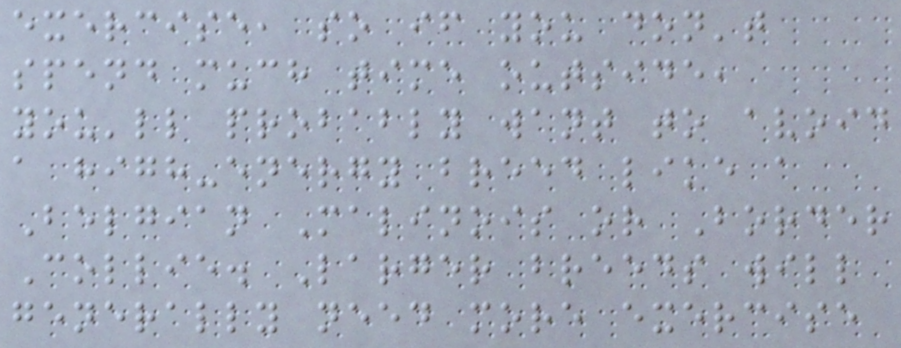exercise, so if you don't
spend much time outside,
you'll probably want to avoid
a high-energy breed like a
Belgian Malinois or Border
Collie. Larger breeds will
generally need more exercise
